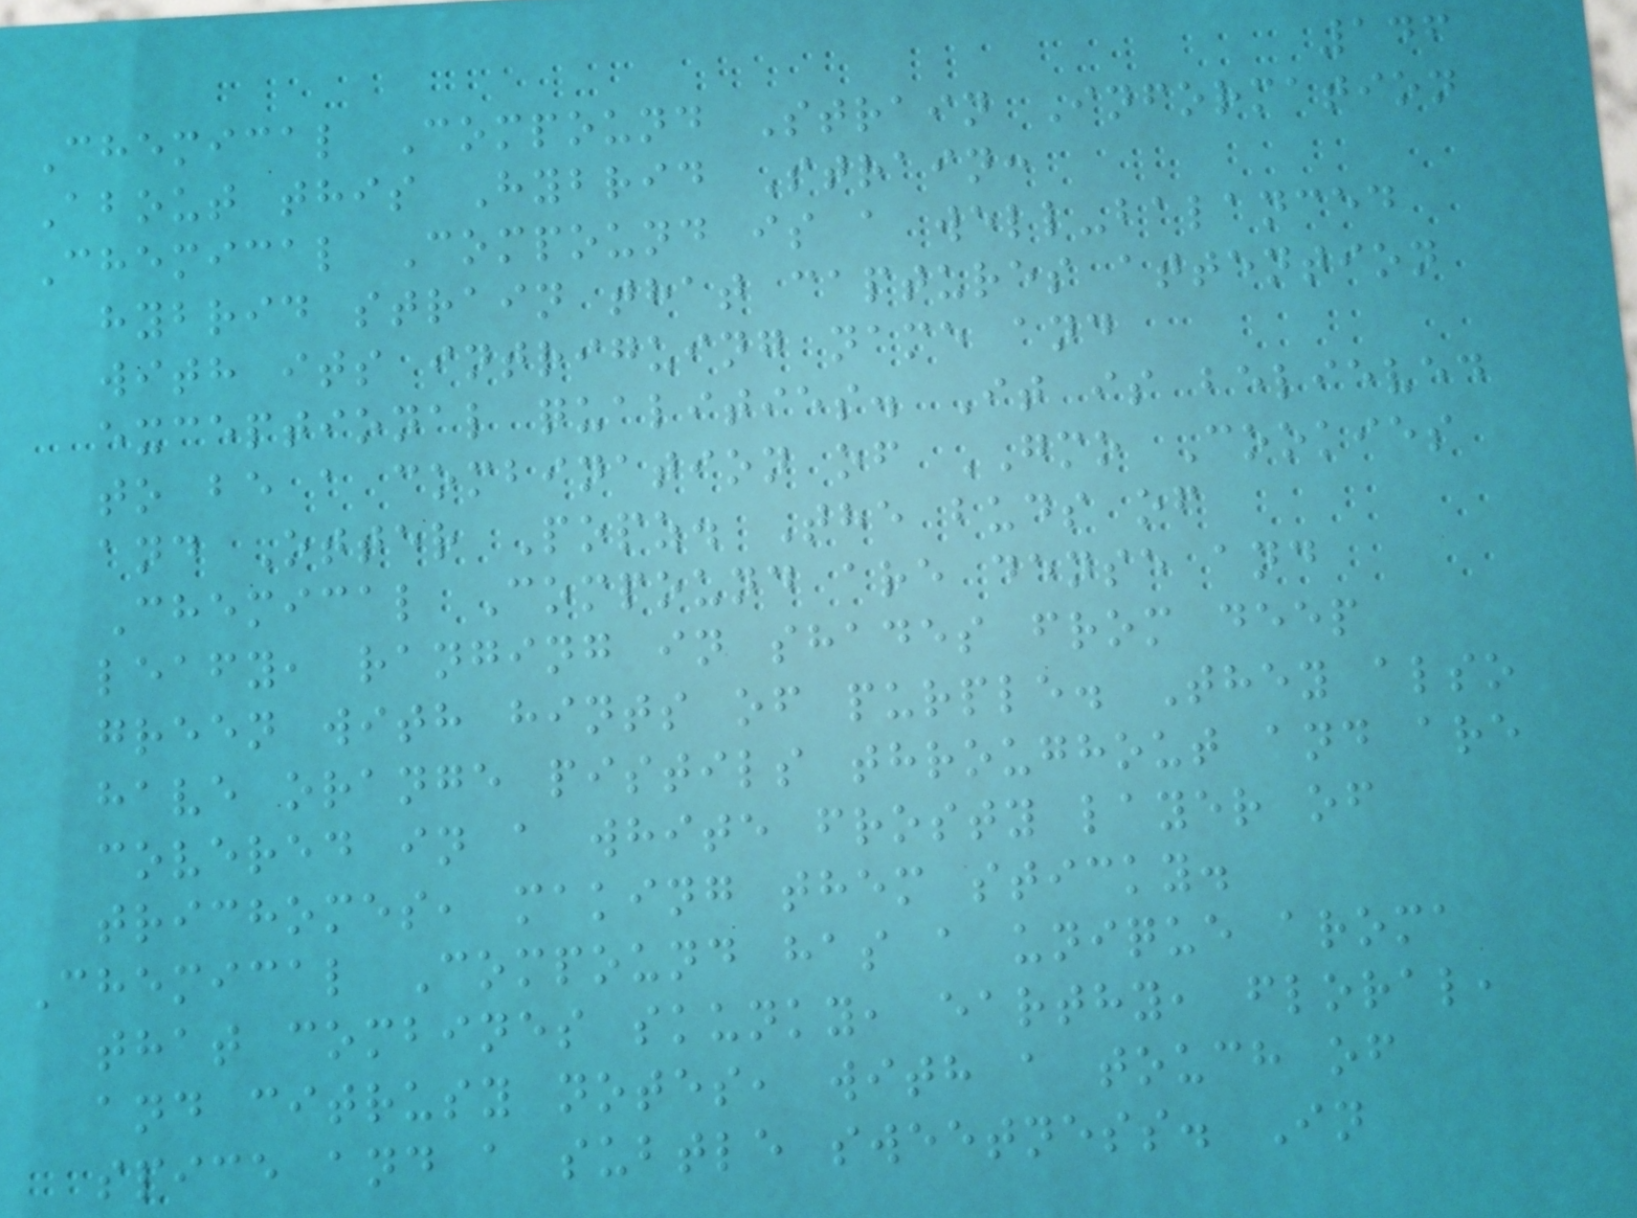146
Chemical Compound Strain Information
About this Hybrid Strain:
Chemical Compound is a well-balanced
hybrid strain that captures attention
with its intriguing name and
exceptional qualities. It is believed
to be a combination of GMO Cookies
and Otter Popz. The buds of
Chemical Compound are dense and
leafy, ranging in shades from deep
green with hints of purple. They also
have orange pistils throughout and are
covered in a white frosty layer of
trichomes, making them sticky.
Chemical Compound has a unique aroma
that combines skunky, earthy, floral,
and citrusy notes, with a touch of
spice and a subtle sweetness. In
